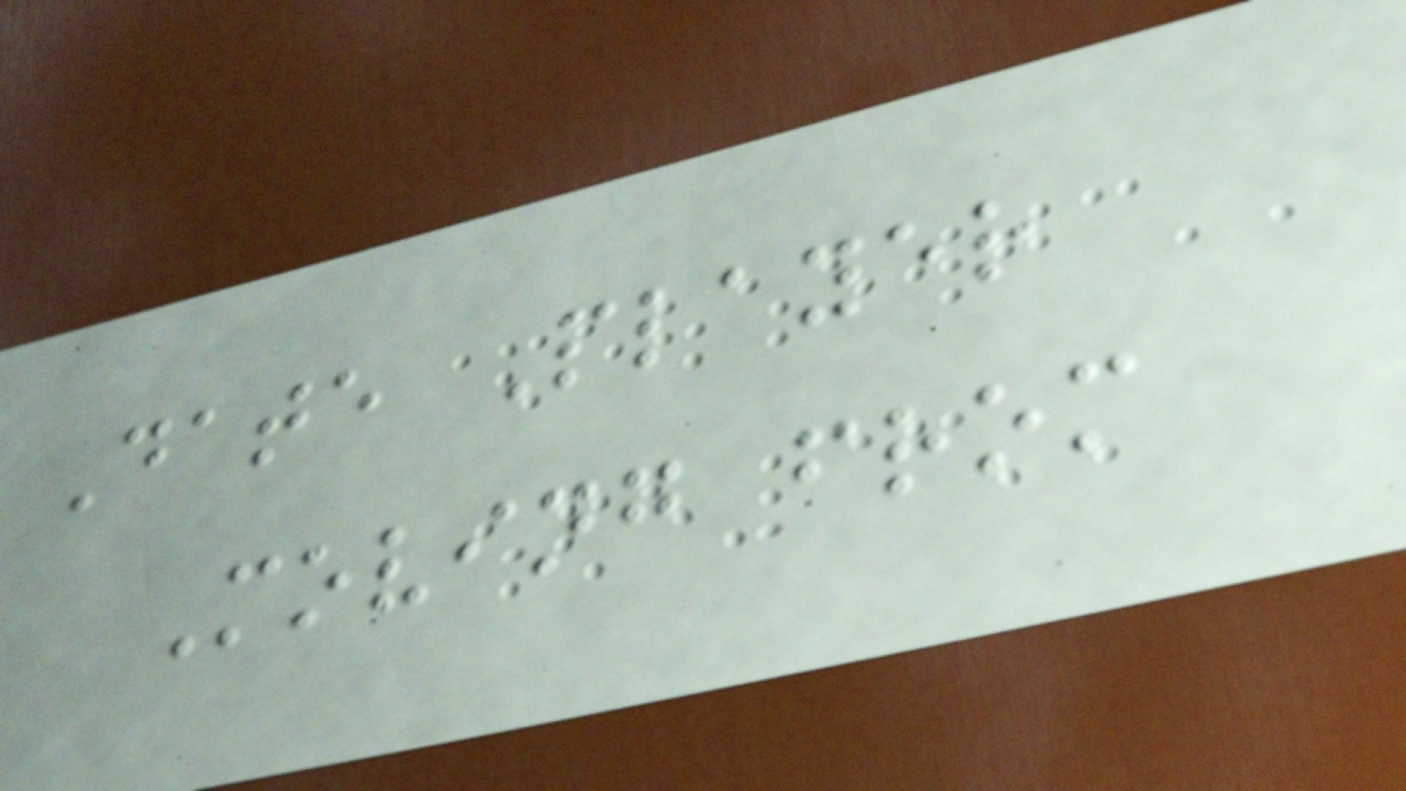Date Player
Moving from
